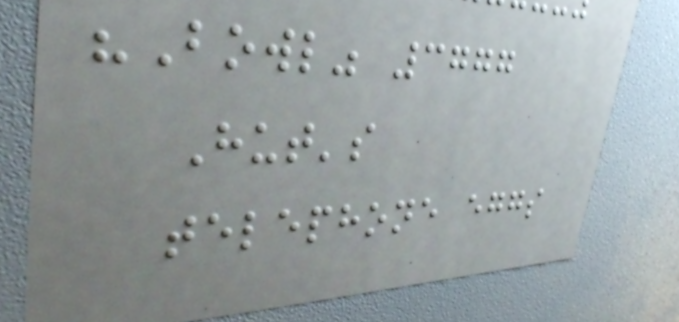"Bowl" 3777
Hut's
telephone eggs
